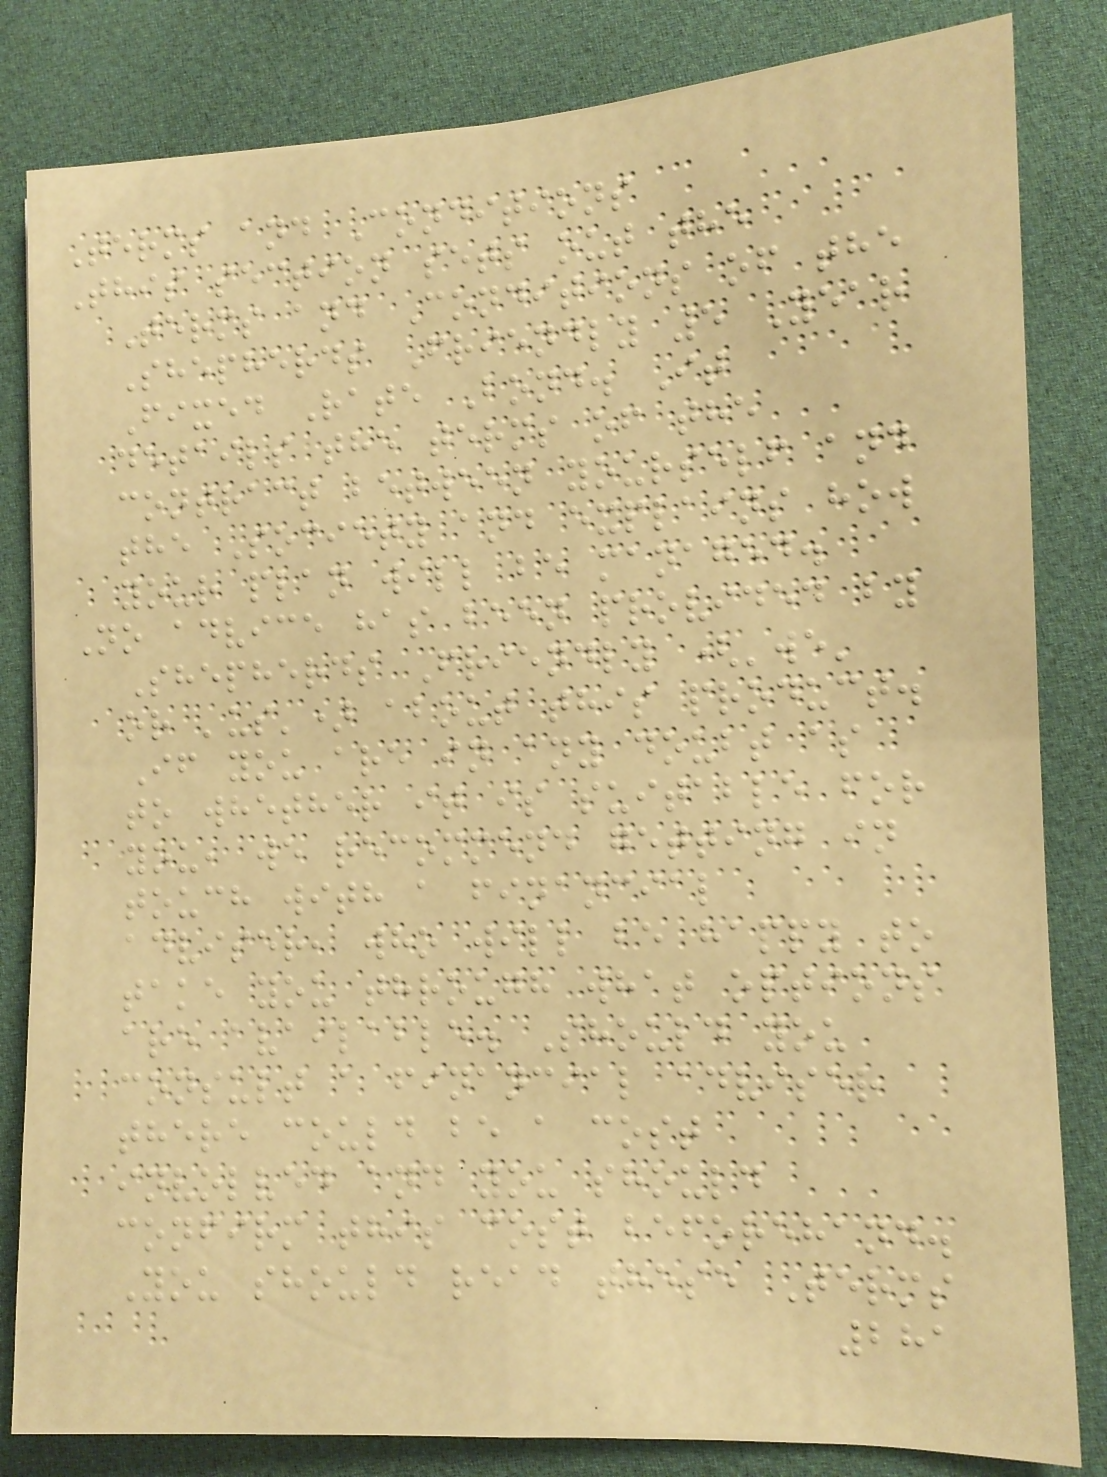Terms and Conditions
This section sets out the
Terms and Conditions of the
Shepherds Friendly 5 Year
Fixed Rate Bond. It
details the terms of the
contract between yourself and
the Society and explains how
your plan will be managed.
No advice has been provided by
Shepherds Friendly ('we'
or 'us') about this product.
If you are in any doubt as
to whether it is suitable for
you, we recommend getting in
touch with a financial
adviser, who will be happy to
take you through what options
are available. Should you
consult a financial adviser
there could be a cost
involved and you should
confirm this cost beforehand.
You should read these Terms
281
